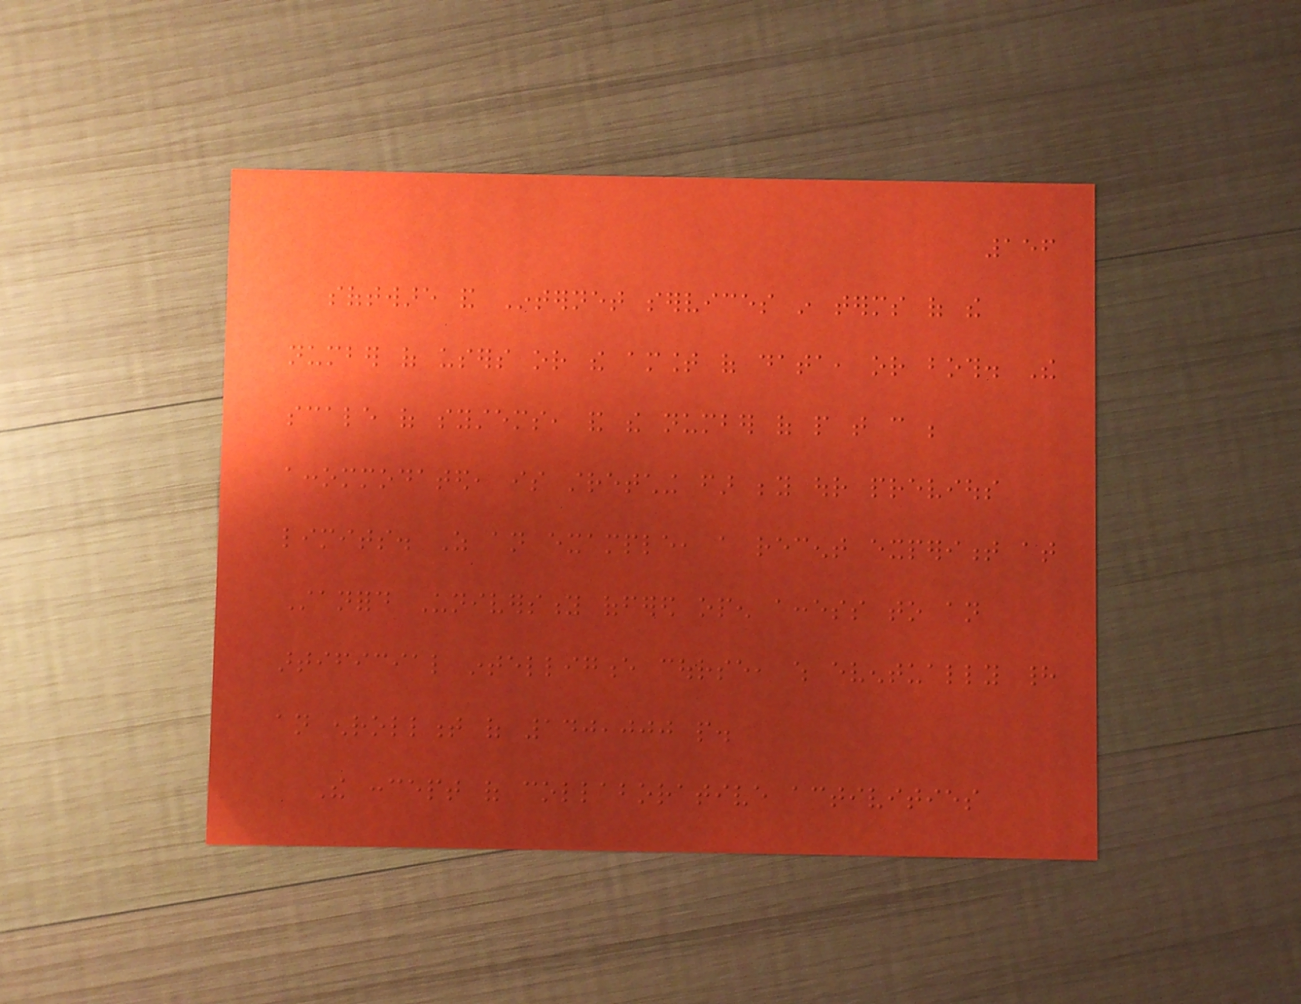156
software and Internet services in terms of the
number of users or the amount of data, or both. The
scale of systems, and the number of people that can be
accommodated, is stretching far beyond our previous
limits. As an example, a recent experiment at
Stanford University offered open access to an
artificial intelligence course, which eventually had
an enrollment of 140,000 people.
The concept of collaborative activities
